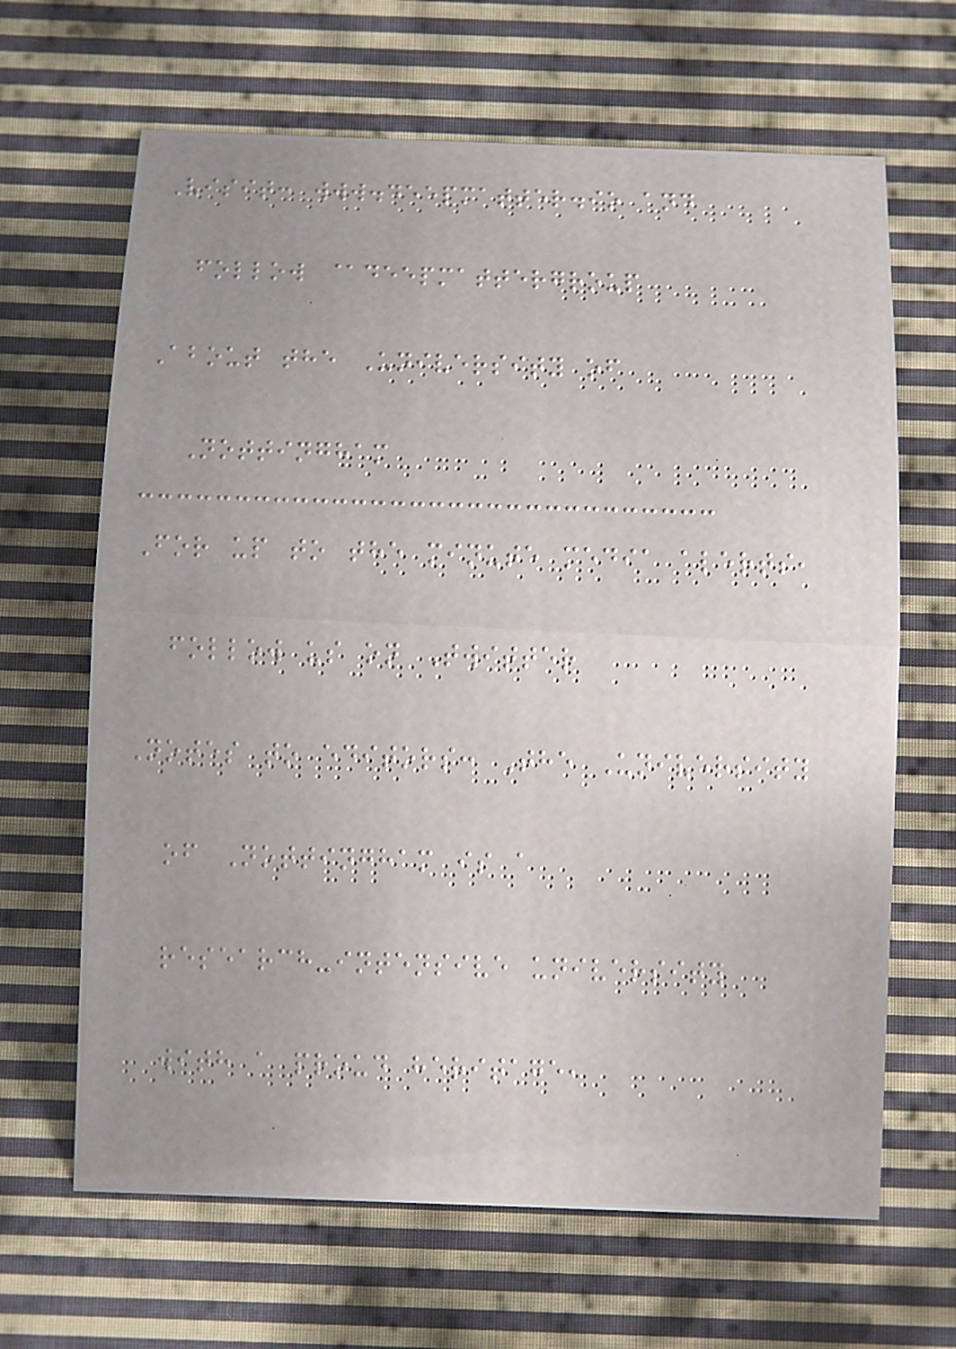Visit: www.deepmatter.io and
follow @deepmattergroup
About the University of
Nottingham
For up to the minute media alerts,
follow us on Twitter
Notes to editors: The University
of Nottingham is a
research-intensive university
with a proud heritage,
